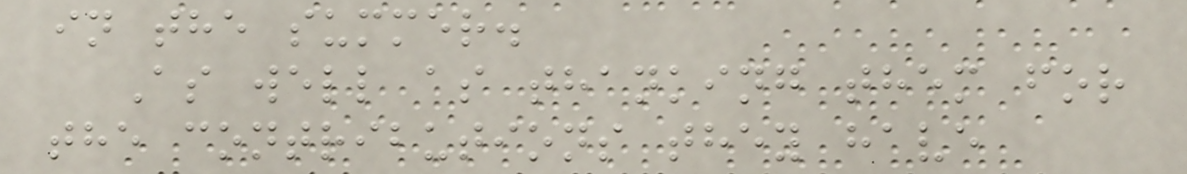in the summer.
As well as thanking them for
the contributions they have
